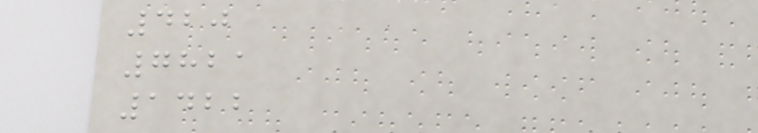420
7821
1422
